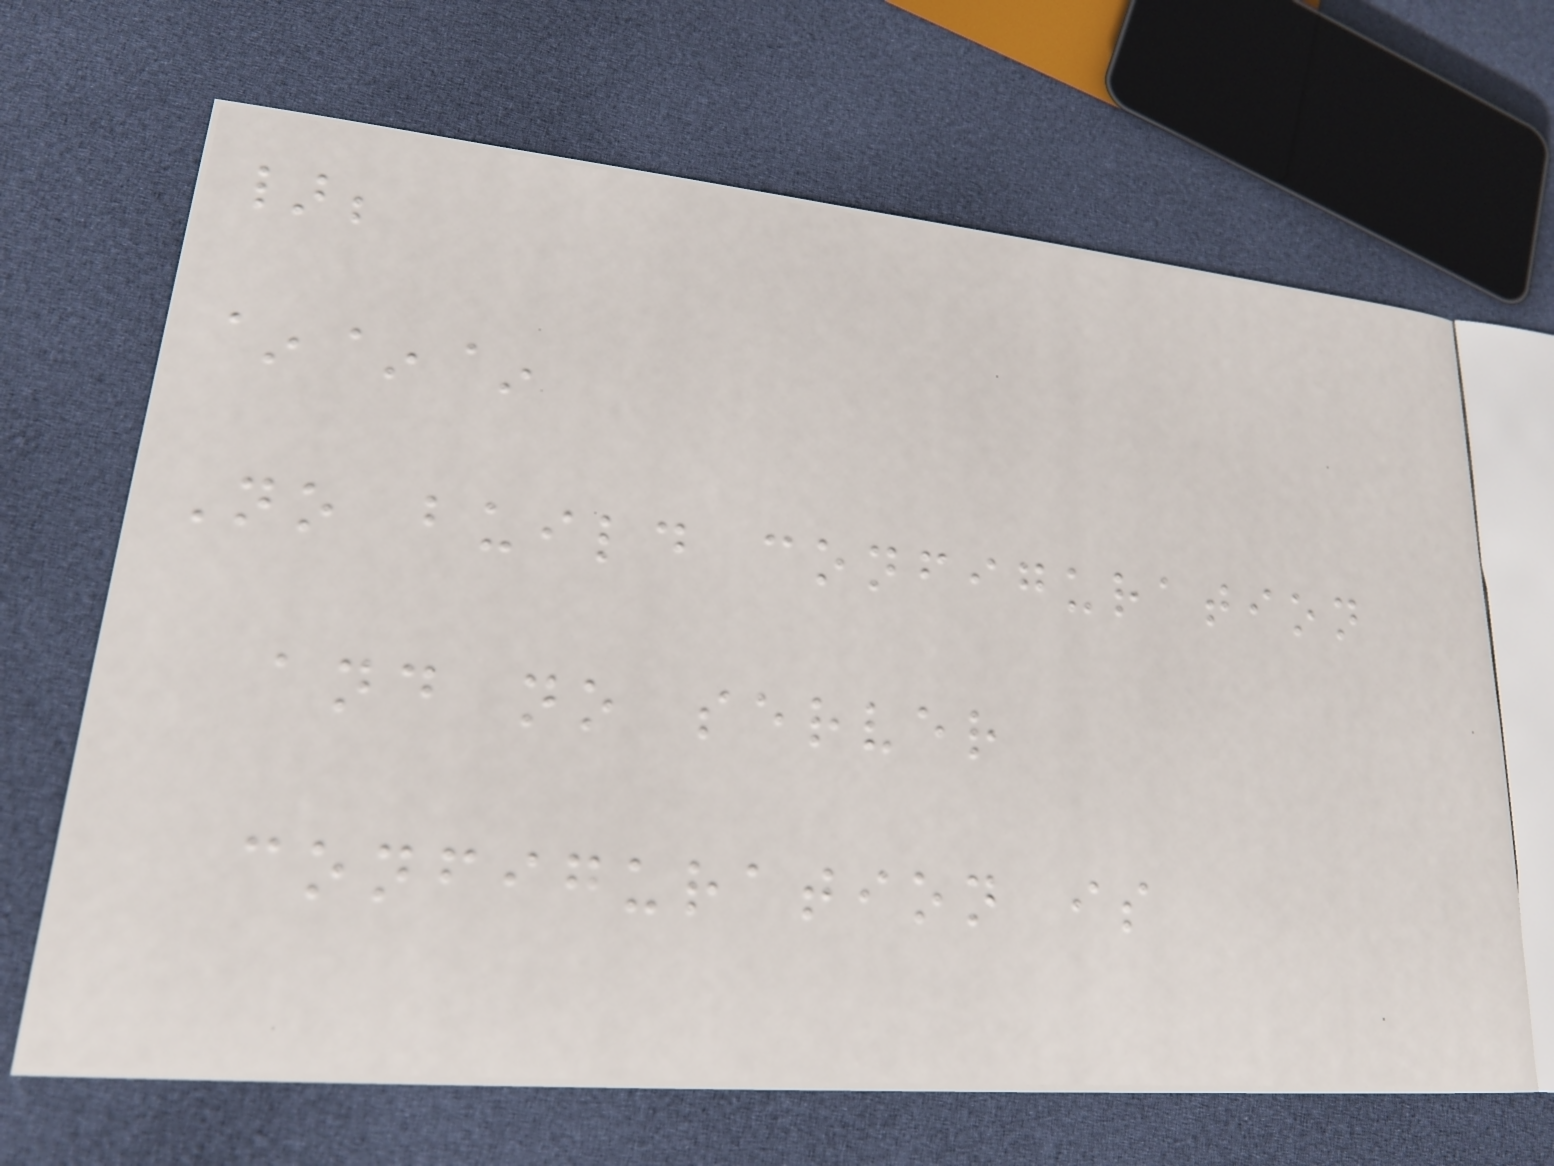};
~~~
No build configuration
and no server
configuration is
